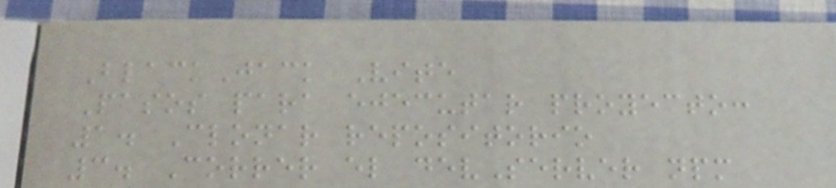BlackJack Vite
Pasos para ejecutar proyecto:
1. Clonar repositorio
3. Correr el devServer npm
